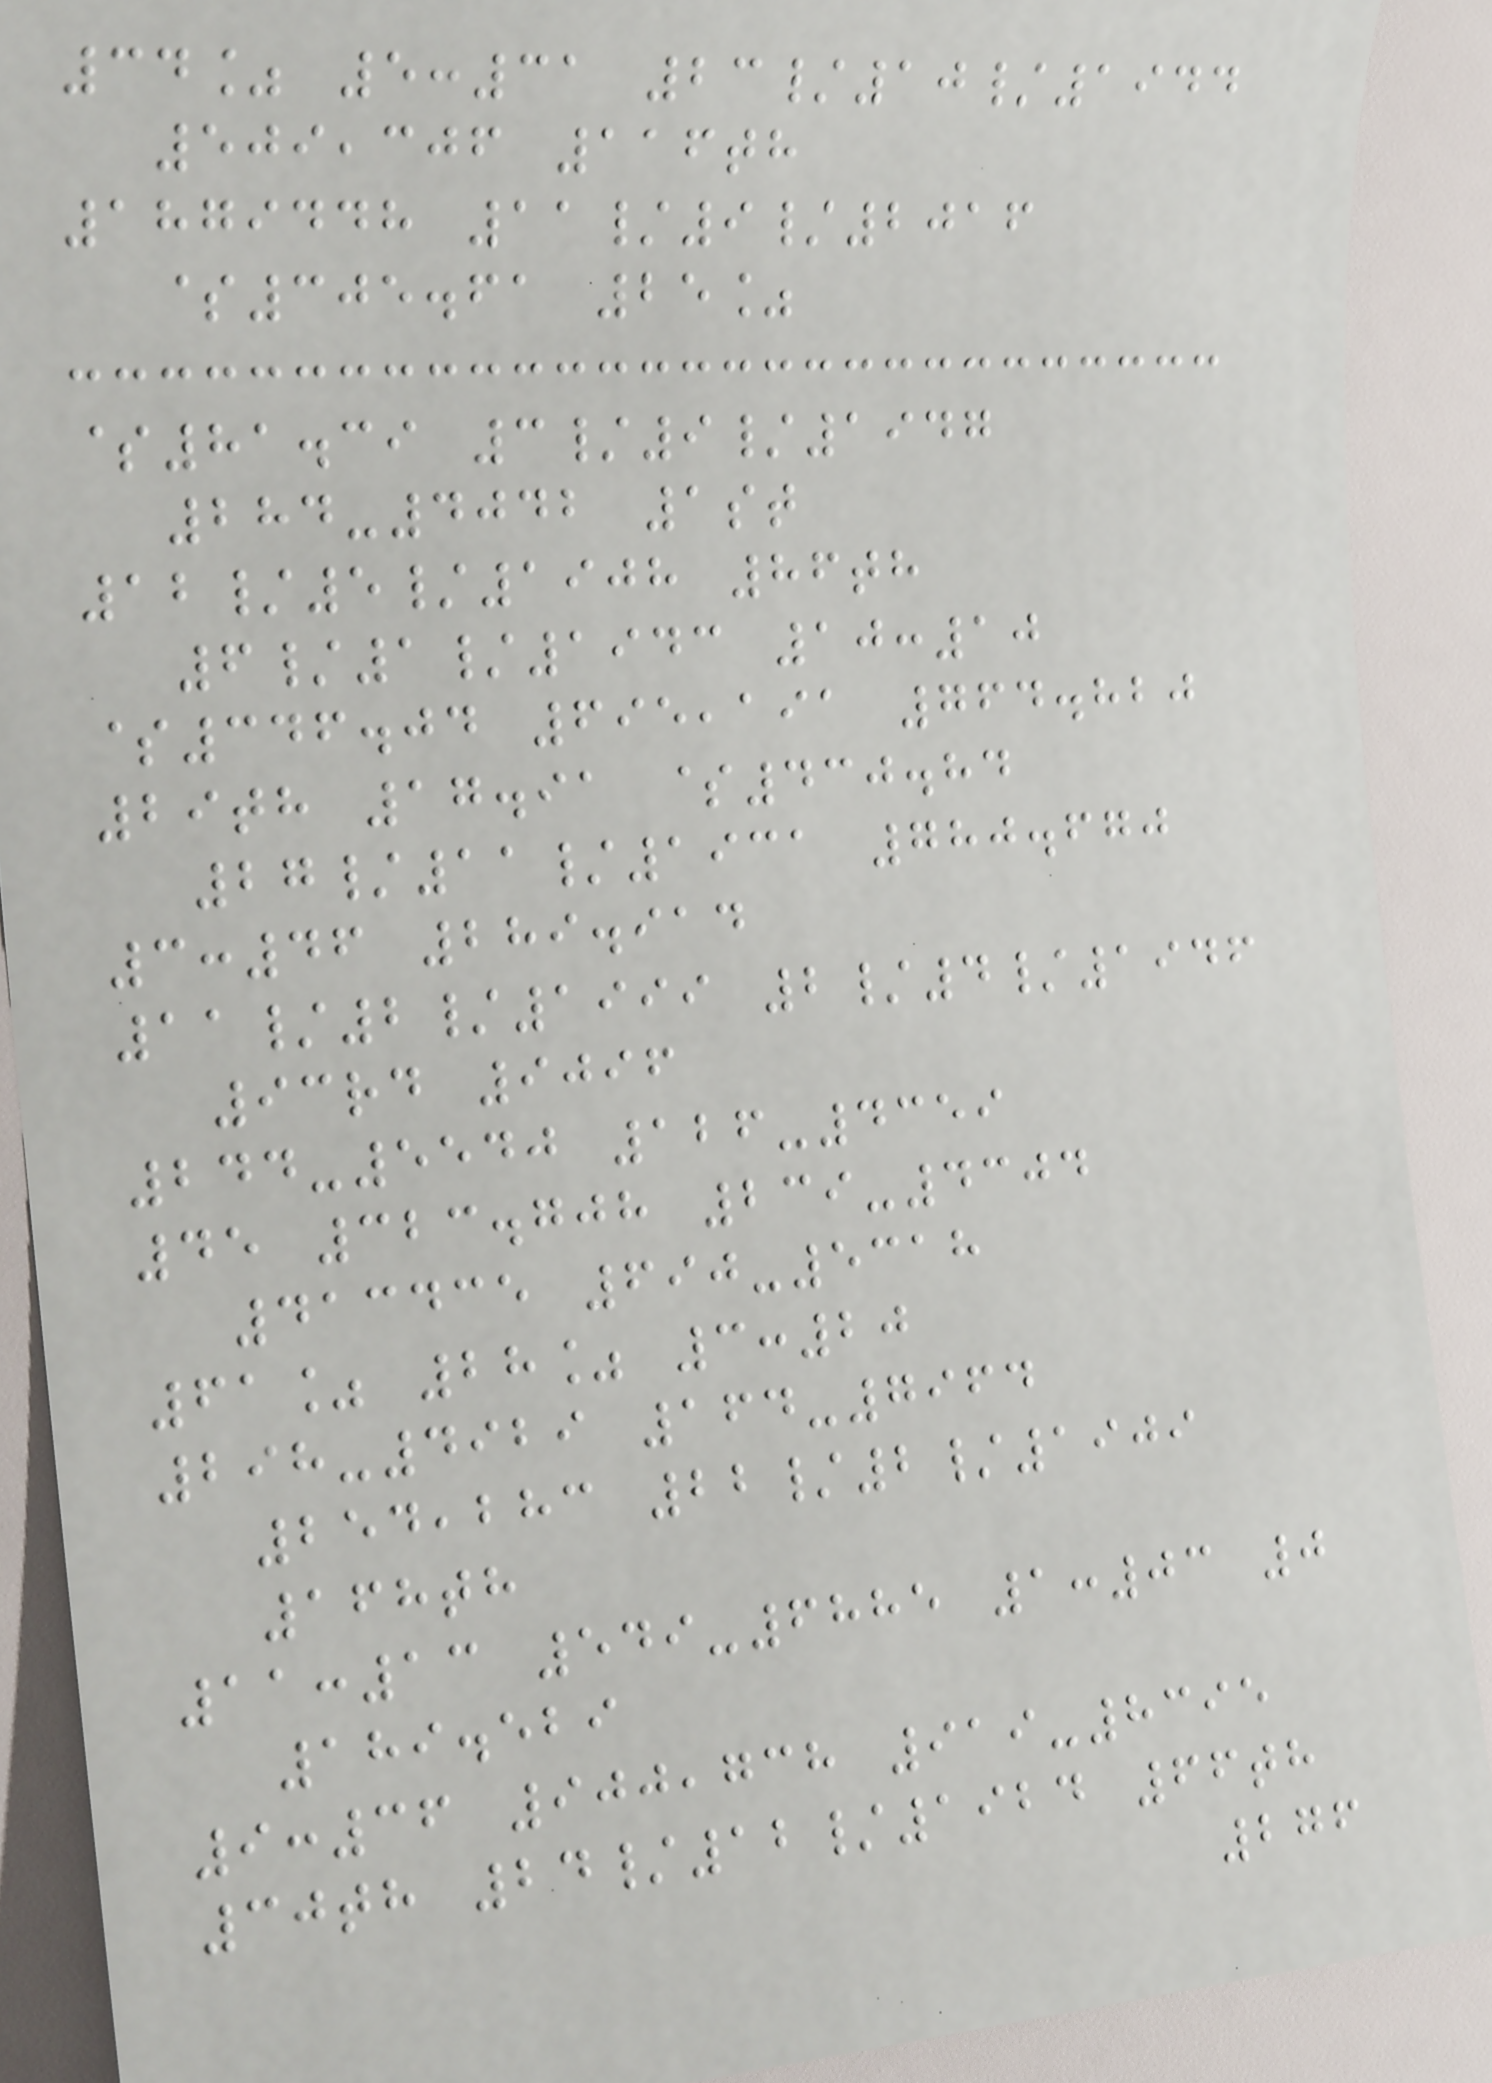34% 5:31 23/10/1944
509,306 116th
1879448 11/9/2016
$305.61 25%
$81.39 3/9/1947
284-4042 1st
12/5/1908 86th
6/1/1943 10:10
$346.04 695,191 764.820
29th 17.91 $430.84
27/11/1931 780.670
3:46 289.914
11/2/1999 2/4/1946
93rd 9096
244-5540 126-4359
45 323.708 239-4304
413435 690-5318
61% 28% 3:20
298-4929 164-7964
254,283 22/2/1909
168th
11:13 549-6885 1:03 0
189.529
9:36 900,738 919-8395
30th 24/12/1924 66th
276
